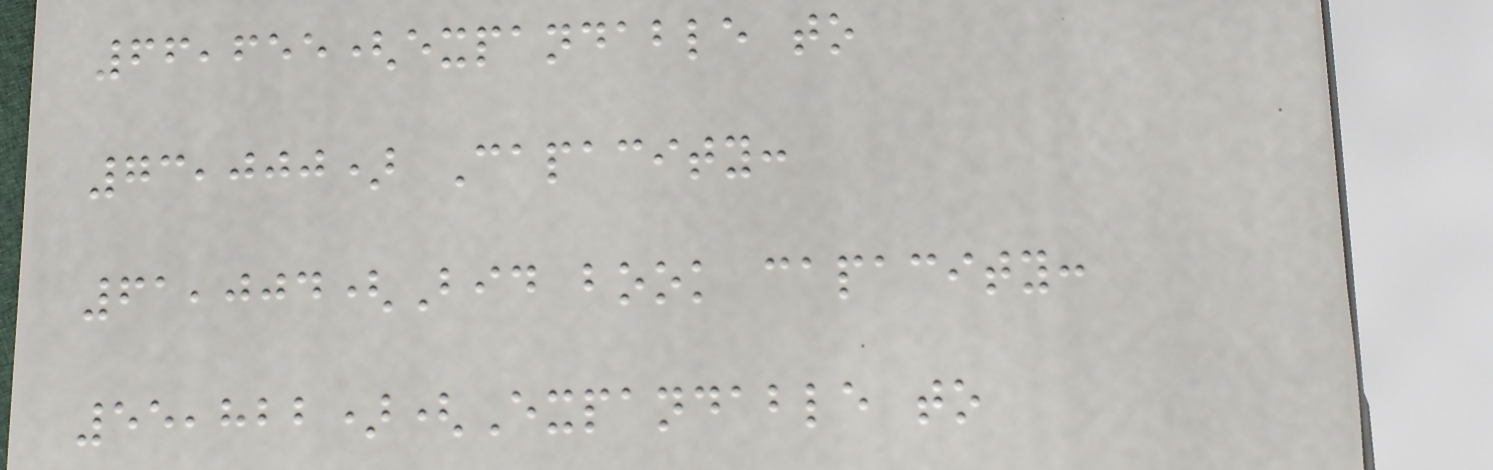66,655(expandable to
73,000) Capacity:
61,004(Bid book capacity:
55,822)(Expandable to
